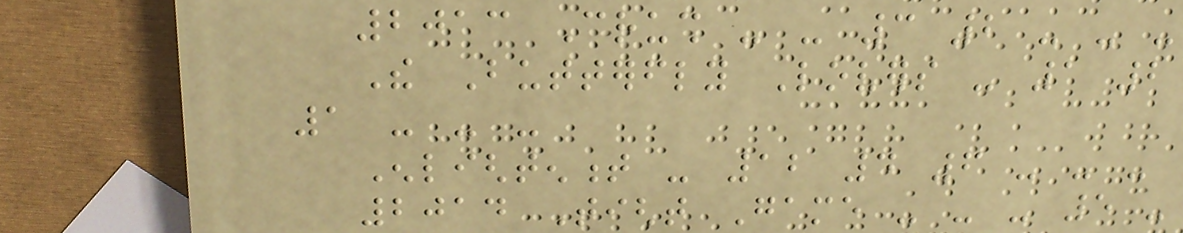2013 Crush - - 3 2 - - -
The Butterfly Lovers - 1 2
1 - - -
Enlightenment - 12 4 6 - - -
2014 Tight Game - - - 5 -
